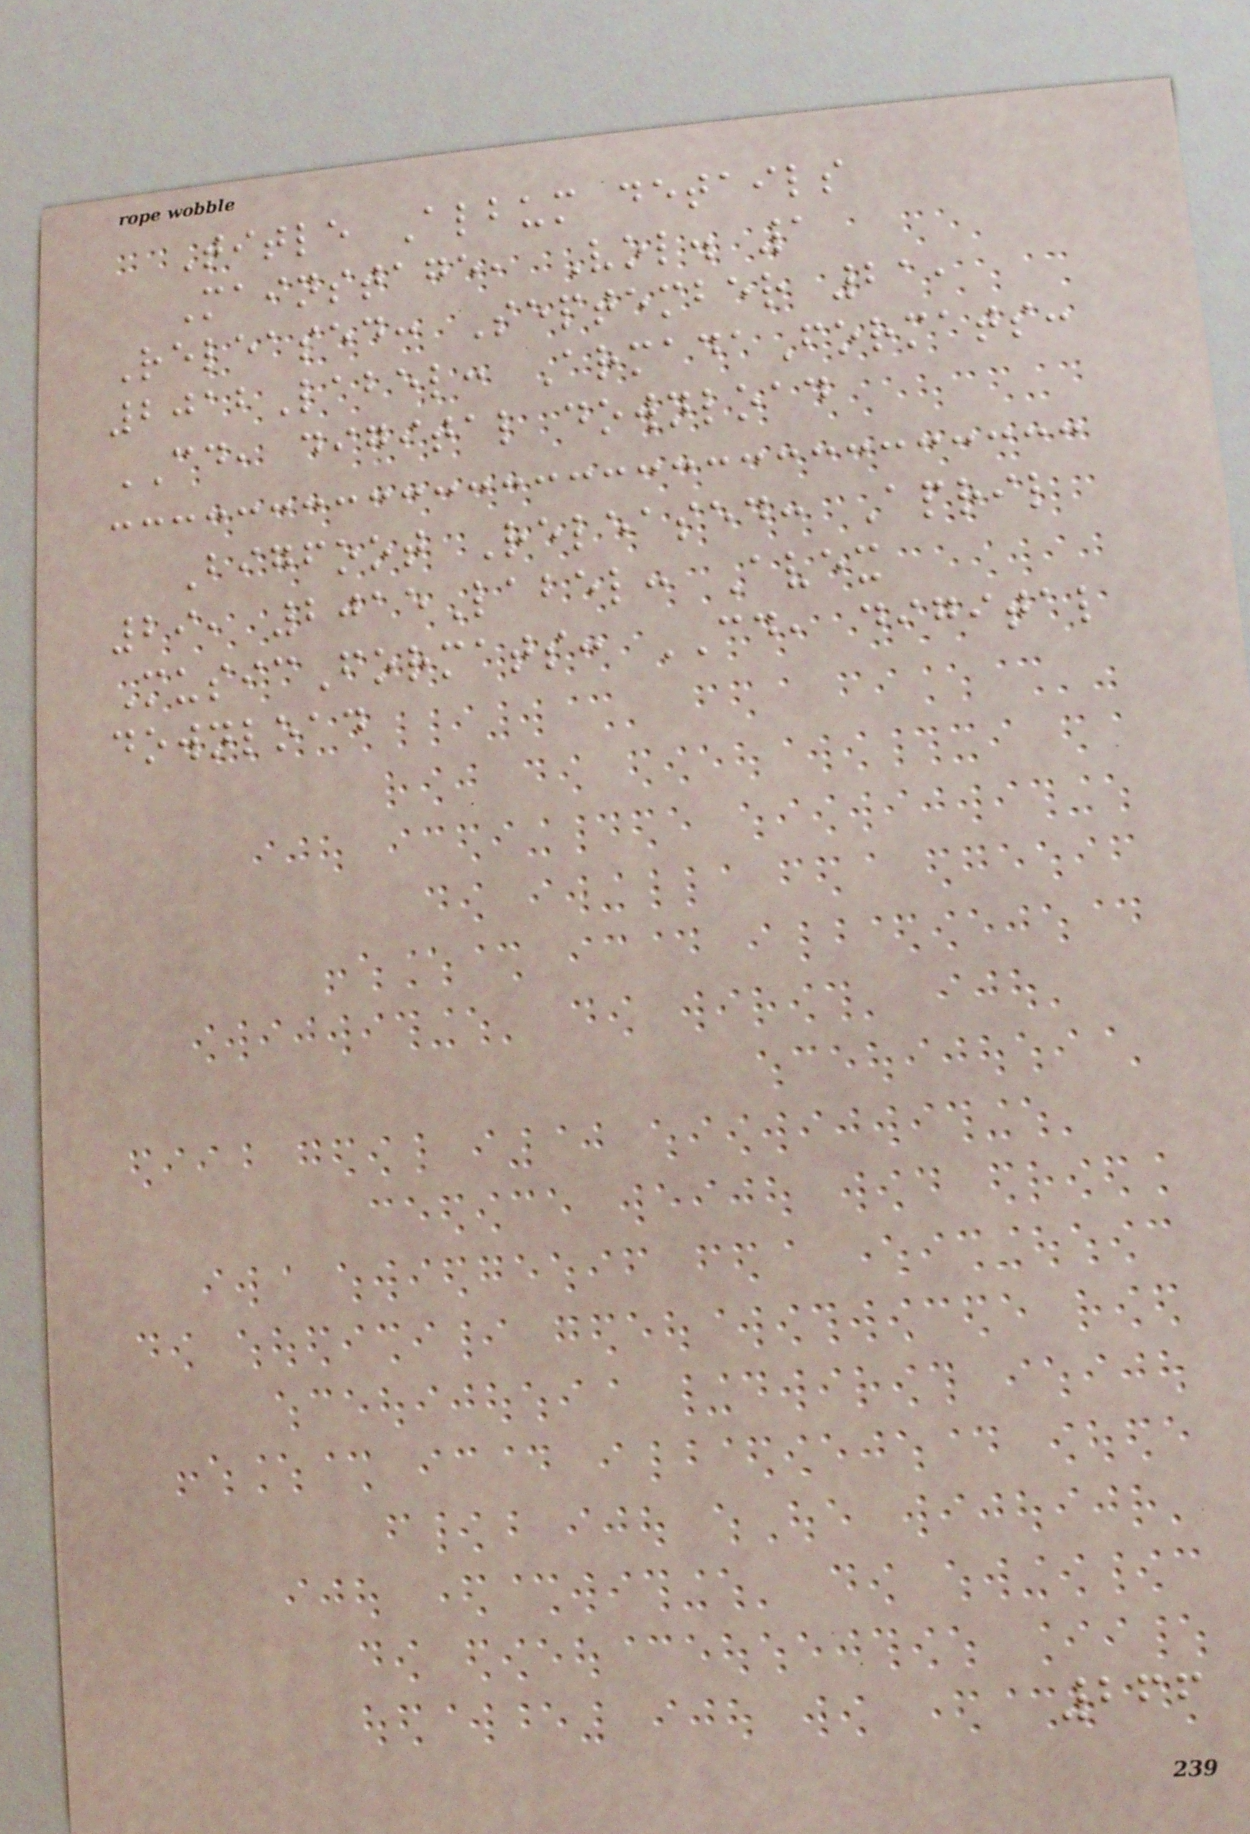Title Album details
Mainstage, Vol. 1
Released: September 21,
2012Label: ArmadaFormats:
CD, digital download
Bigfoot Released: April
29, 2015Label: Avex
MusicFormats: CD, digital
download
266
